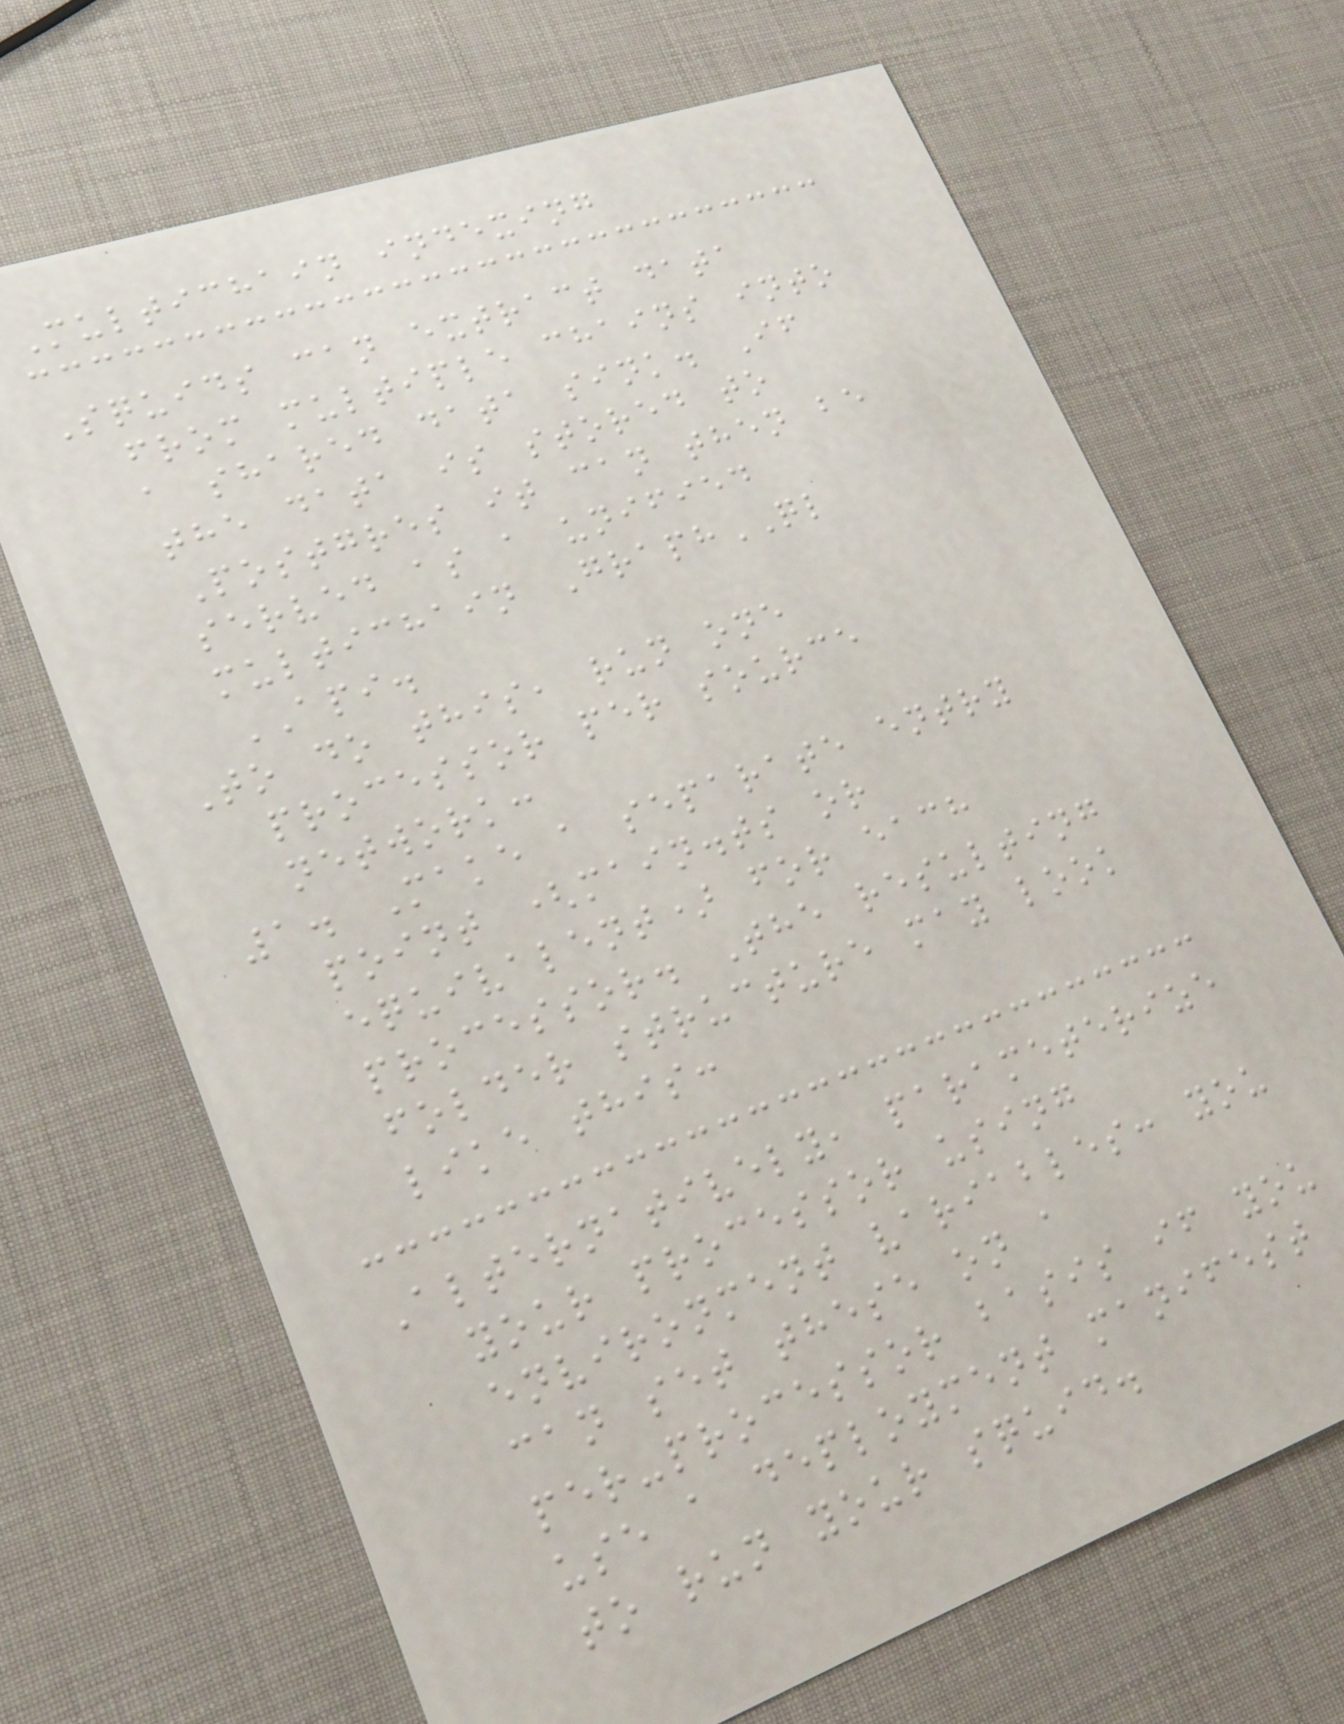Multichain indexing
Squids can extract data
from multiple chains into
a shared data sink. If
the data is stored to
Postgres it can then be
served as a unified
multichain GraphQL
API.
To do this, run one
processor per source
network:
1. Make a separate entry
point (main.ts or
equivalent) for each
processor. The resulting
folder structure may look
like this:
Alternatively, parameterize
your processor using
environment variables: you
can set these on a
per-processor basis if you
use a deployment manifest
to run your squid.
